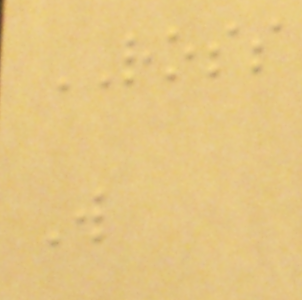ROSS
W
